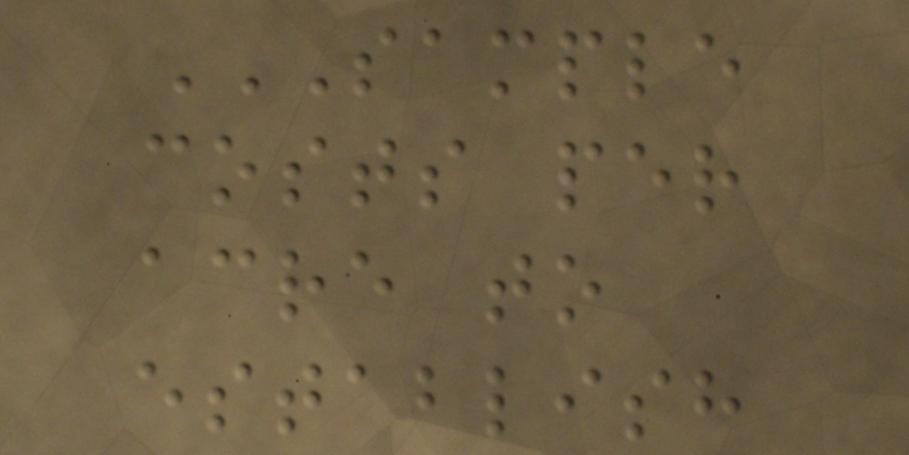SAMPLE
COSTS PER
ACRE TO
ESTABLISH
